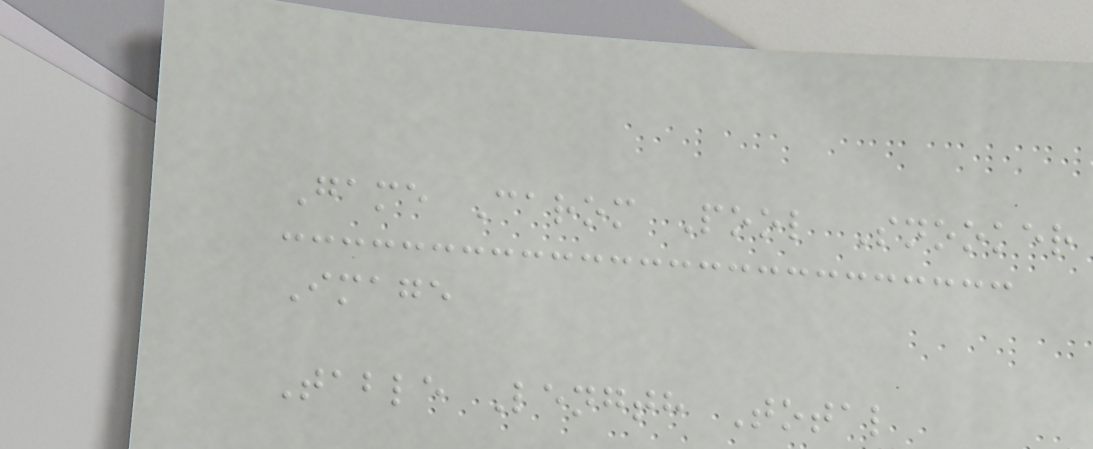Game Carom Pool Snooker
Image
Table Length Total
